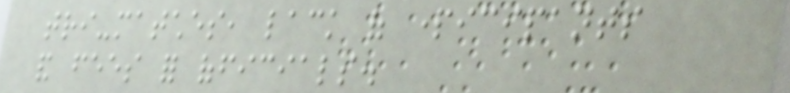tri-matches, lack of participants
and fees for officials.
